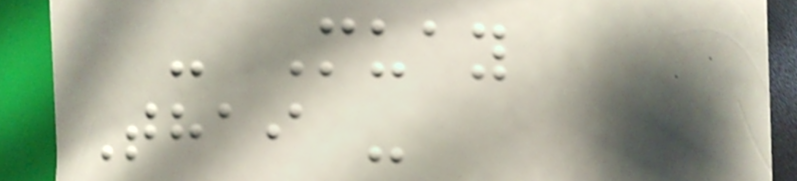- Muay
Thai -
